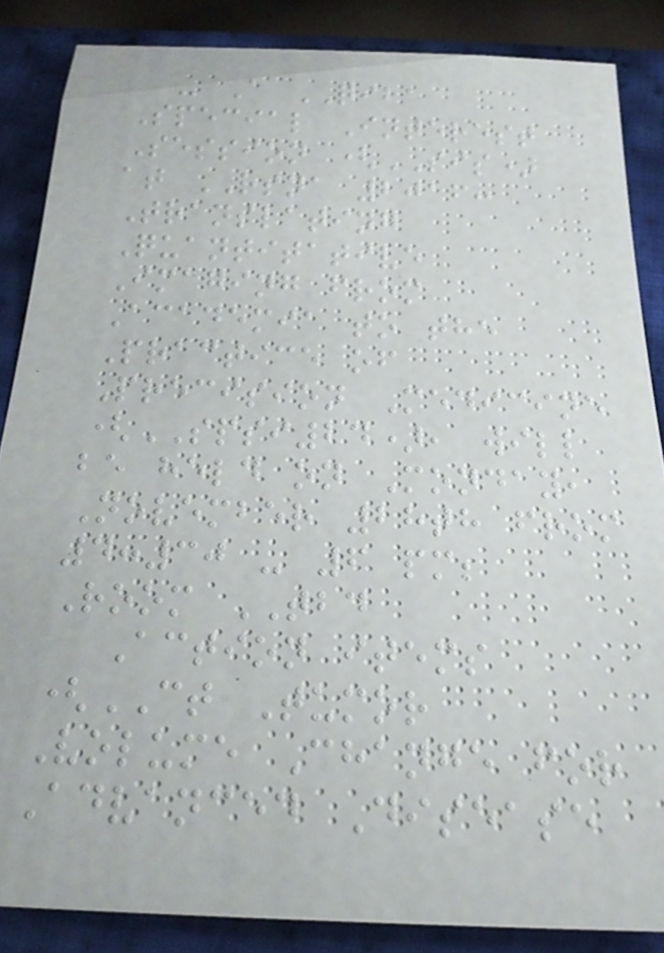- A QIBA
Special Interest
Session (SIS)
at RSNA 2016:
Translating
Quantitative
Imaging from
Academia to the
Practice of
Precision Medicine
(SPSI24), will
be held on Monday,
November 28th from
4:30 - 6 pm;
Room TBD
Action items
(CT Tumor
Volume Change for
Advanced Disease
